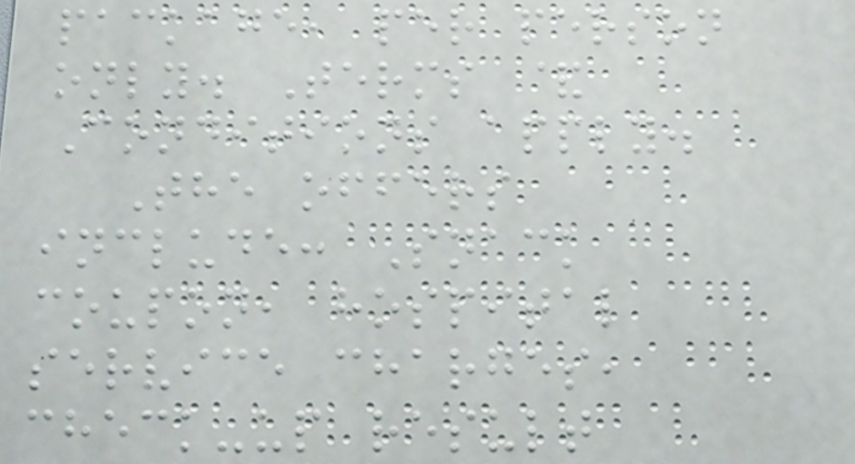package, per person
only. Terms &
Conditions apply.
The offers
include: Snack
coupon, hospital
service charges,
check-up result
